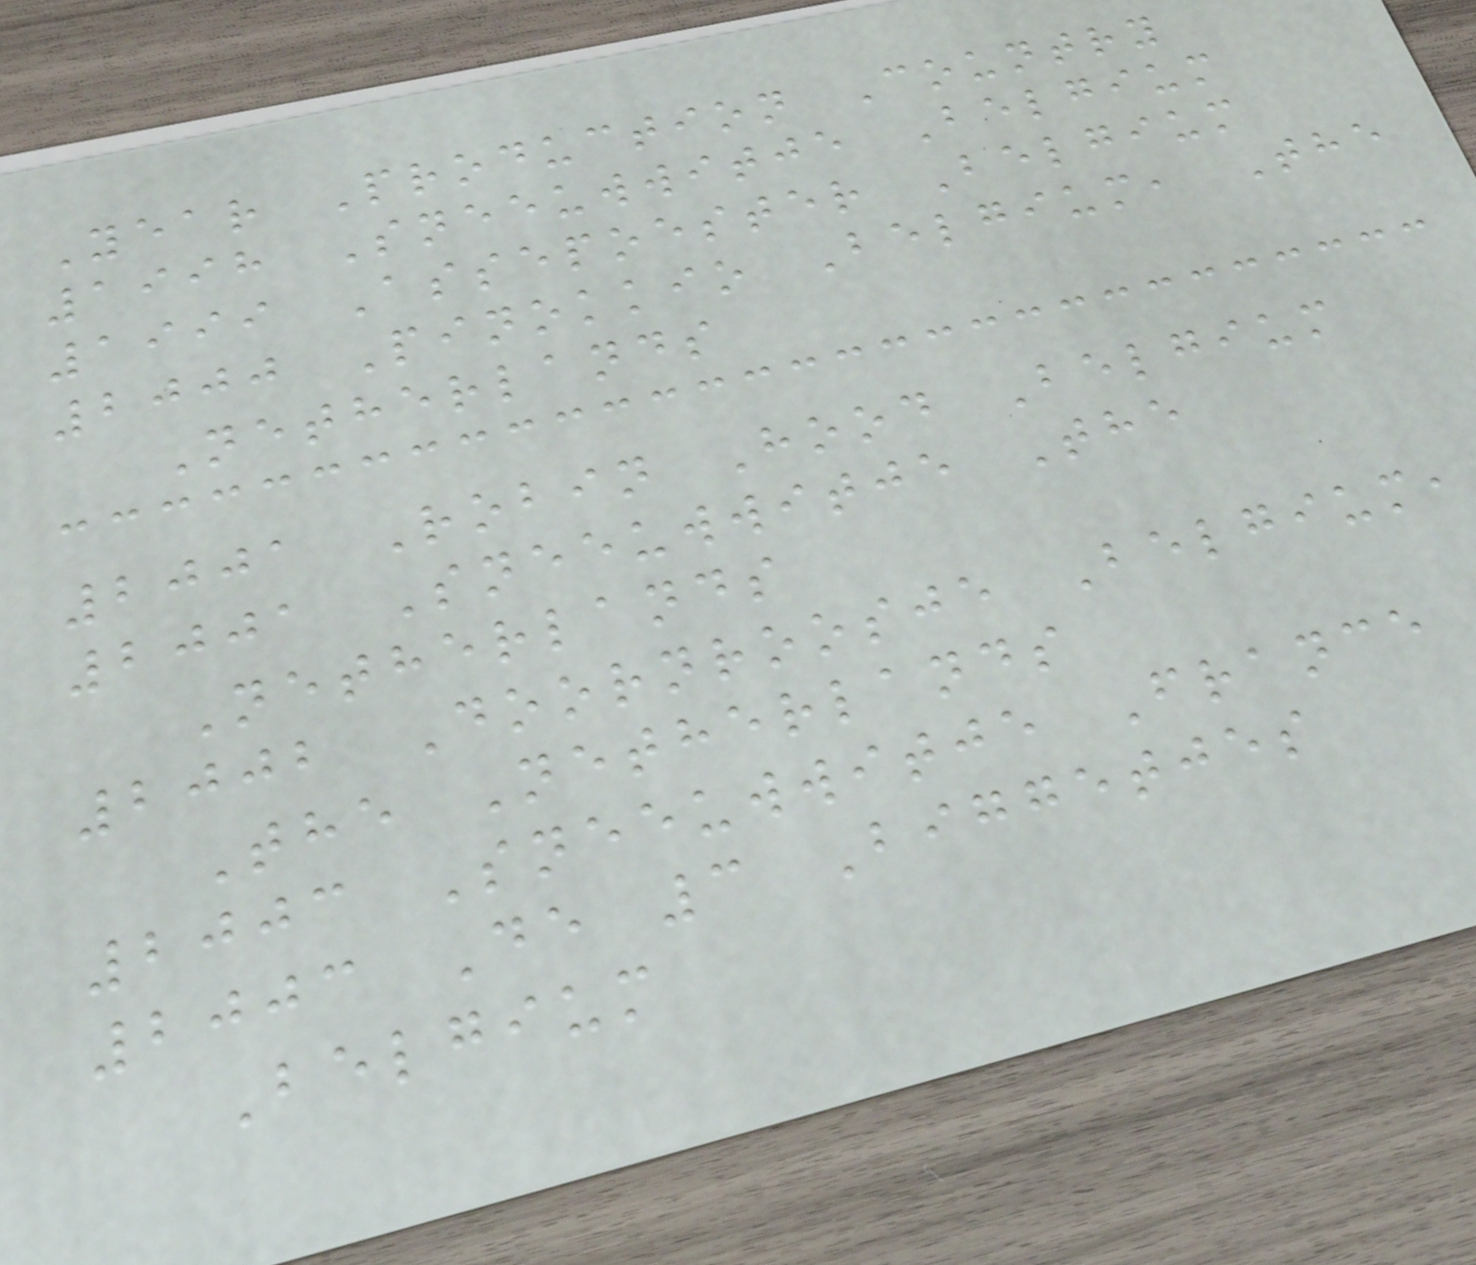Year Production Country
1998 Sneeuwwitje Belgium
1999 Assepoester Belgium
2000 Pinokkio Belgium, The
Netherlands
2001 Robin Hood Belgium
2001 Sneeuwwitje The
Netherlands
2002 Doornroosje Belgium,
The Netherlands
2003 Sneeuwwitje France
2003 De 3 Biggetjes
Belgium
